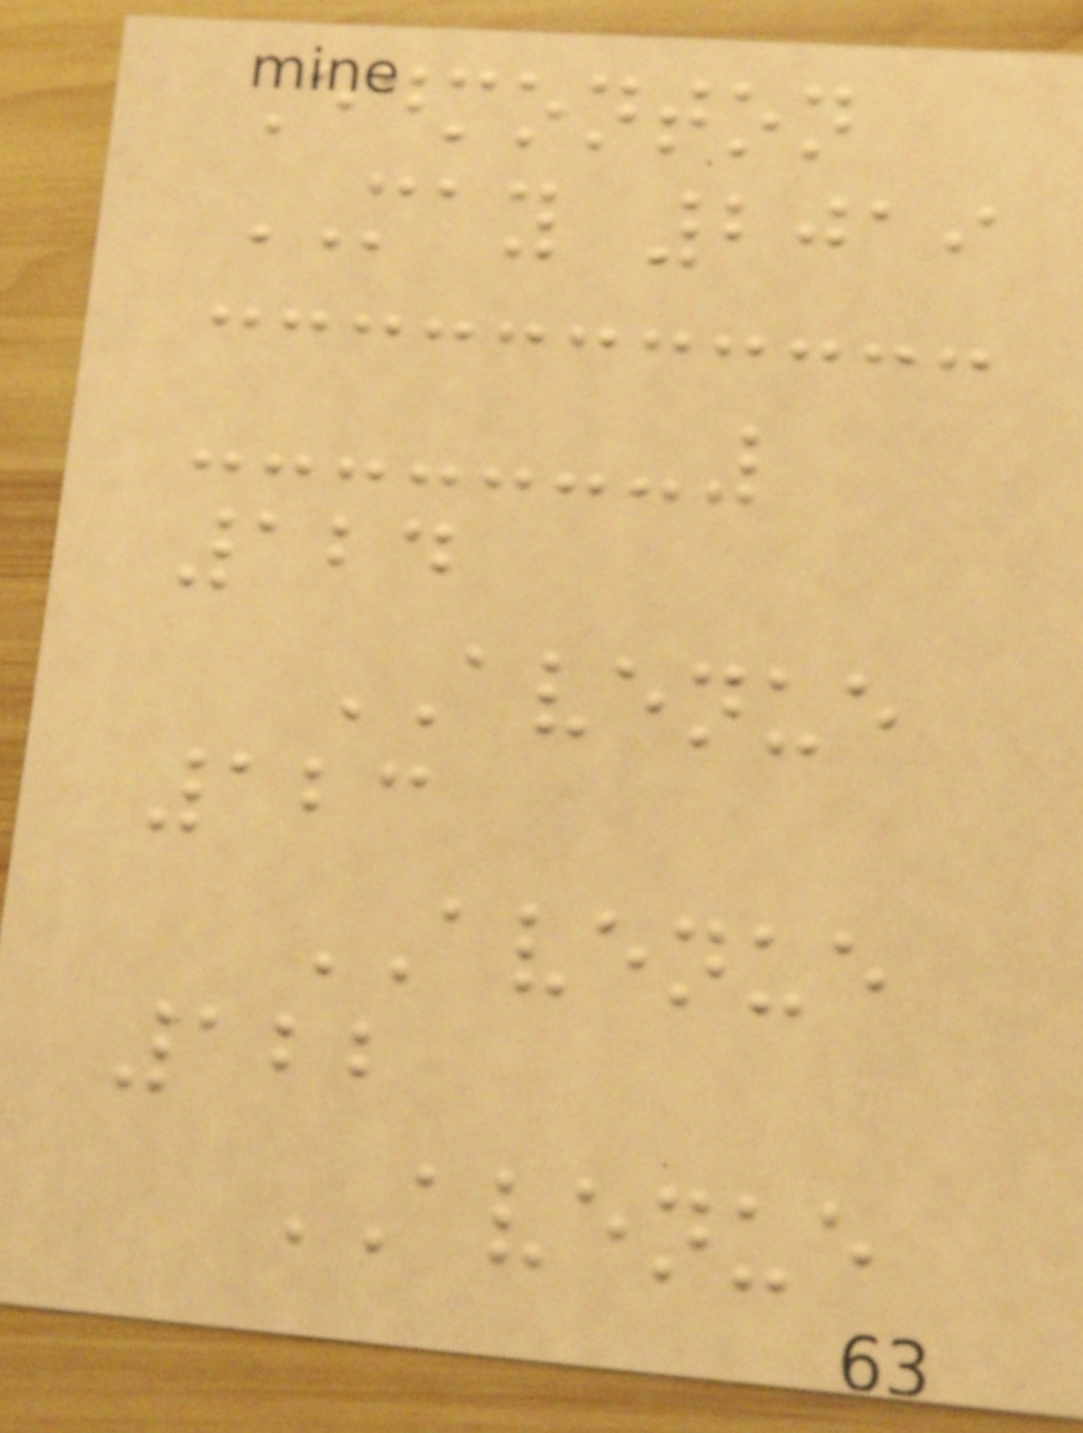Edmonton
MAY 2019
124
AVENUE
123
AVENUE
122
AVENUE
